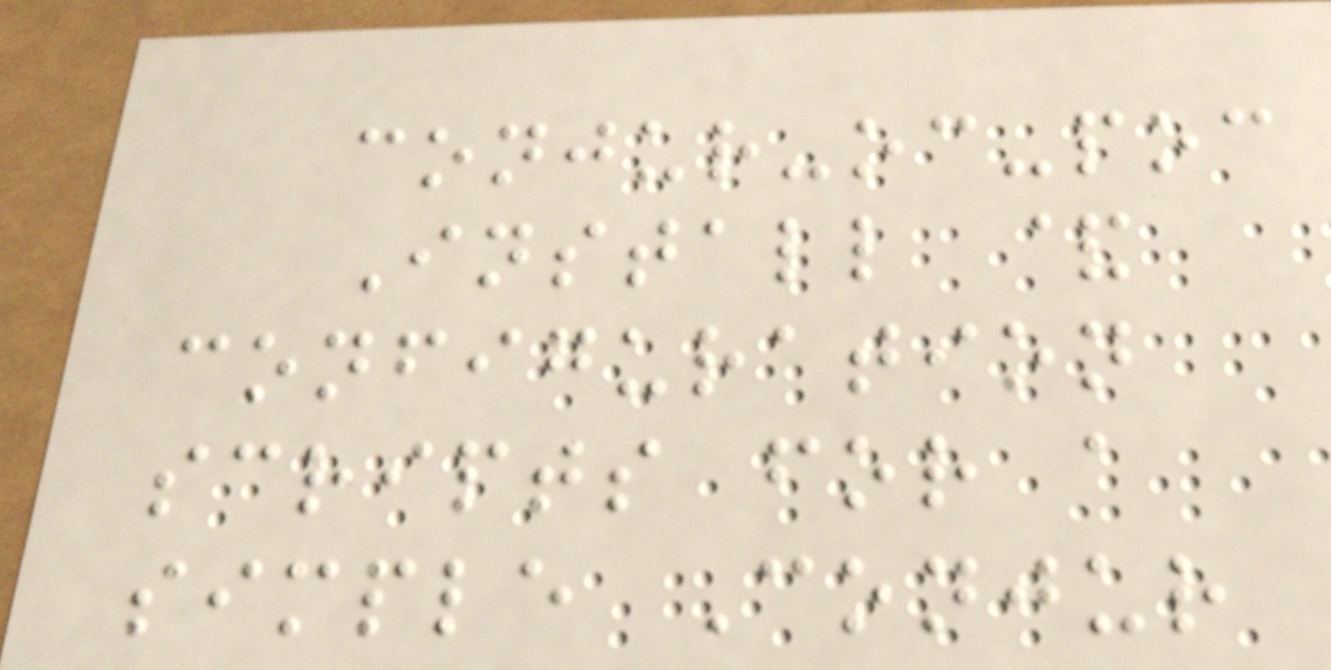conjur-oc-poc
Install &
configuration
scripts for a
simple Conjur
